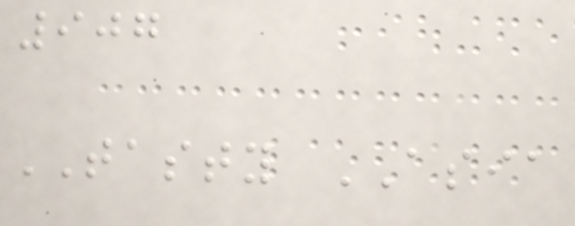907
TASTY ASIA
